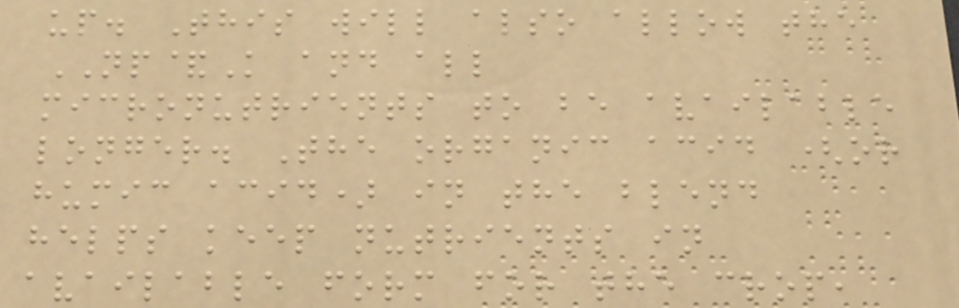up. This will also allow the
NP&K and all
micronutrients to be available
longer. The organic acid (or
humic acid) in the blend
helps keep nutrients in
available form for the crop,
